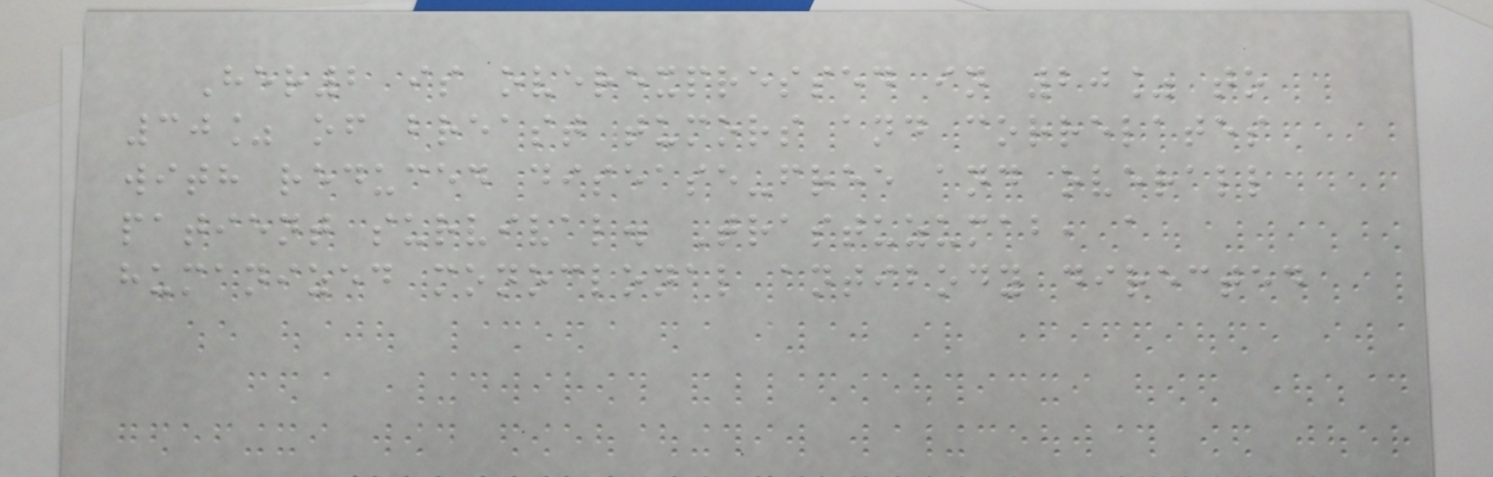Her2 is overexpressed in 20% to
30% of breast tumors and correlates
with reduced disease-free and overall
patient survival. Trastuzumab, a
humanized monoclonal antibody directed
